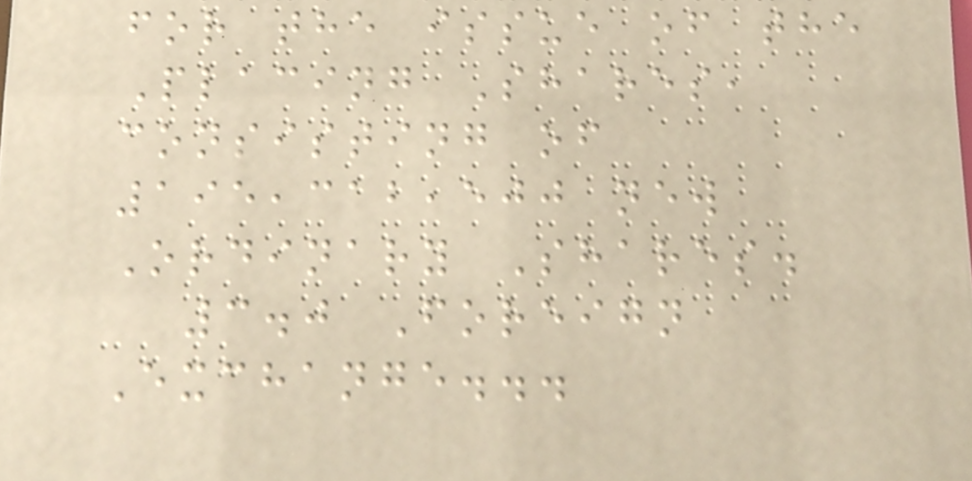for the issue of the
Placing Shares,
consisting of
195,312,500 new
Ordinary Shares.
3.0 Foreign
Exchange...
